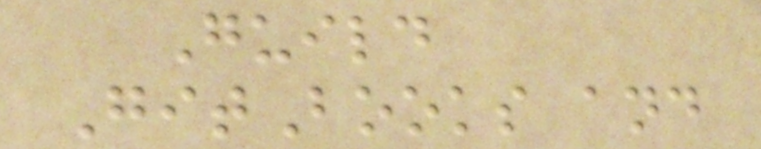Guild
GitBooks and
